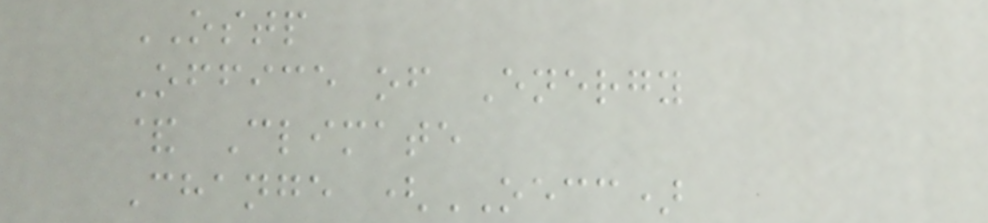OSTP
Office of Energy
& Climate
Change (OECC)
